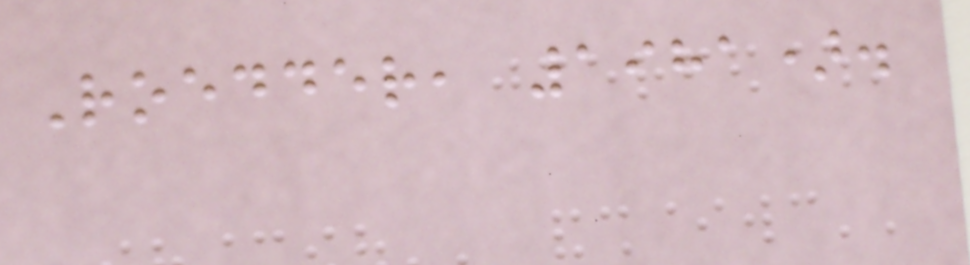Roedder, 1981).
